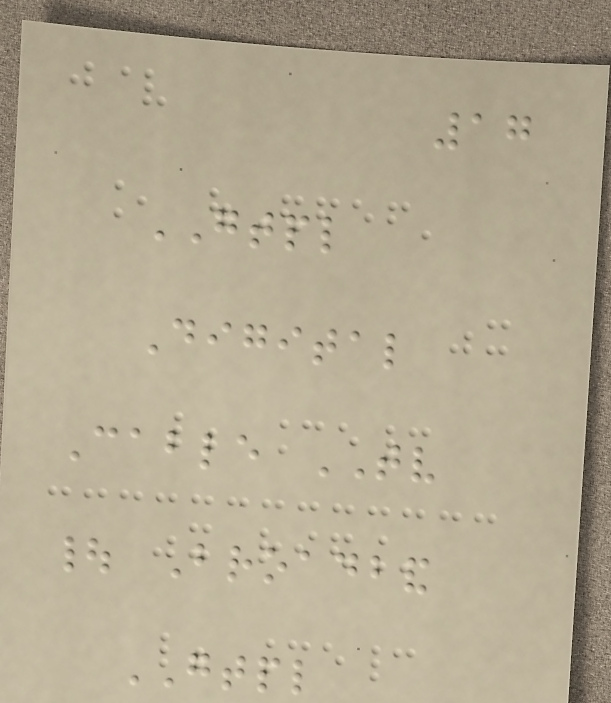17
GTPL
Digital
Cable TV
| Broadband
GTPL
